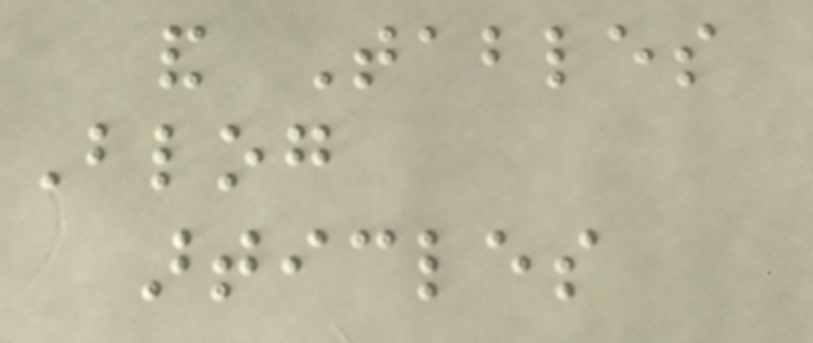and Tables
Blog
articles
